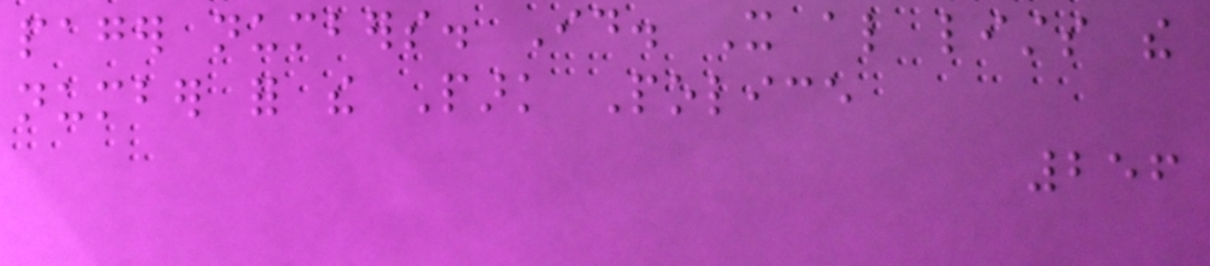pager numbers. Id. It also lists the
number for the Park Police
256
